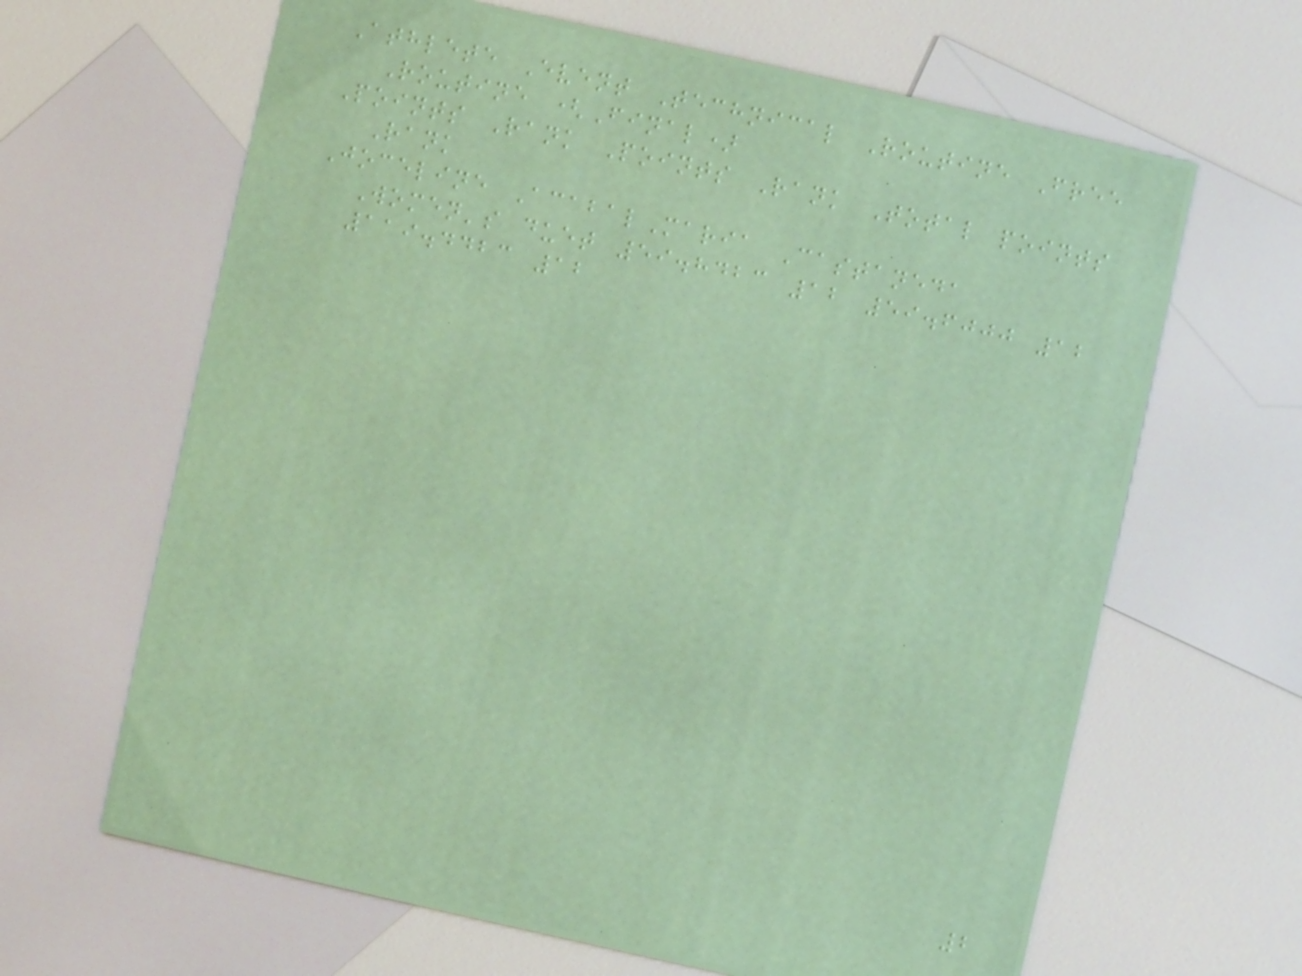Athlete Event Technical Routine Free
Routine (Final)
Points Rank Points Rank Total points
Rank
Joceline AcabalMaria Castaneda
Women's duet 59.8423 12 59.6000 12
119.4423 12
2
